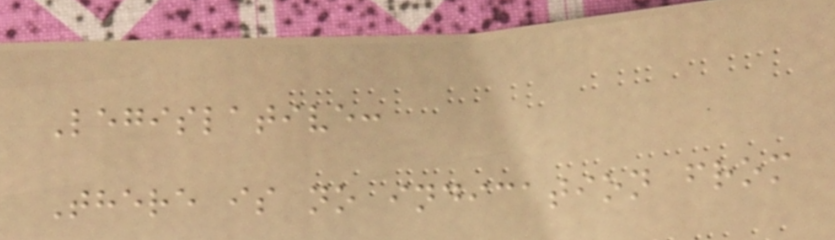Legislative:
There is no indication from
